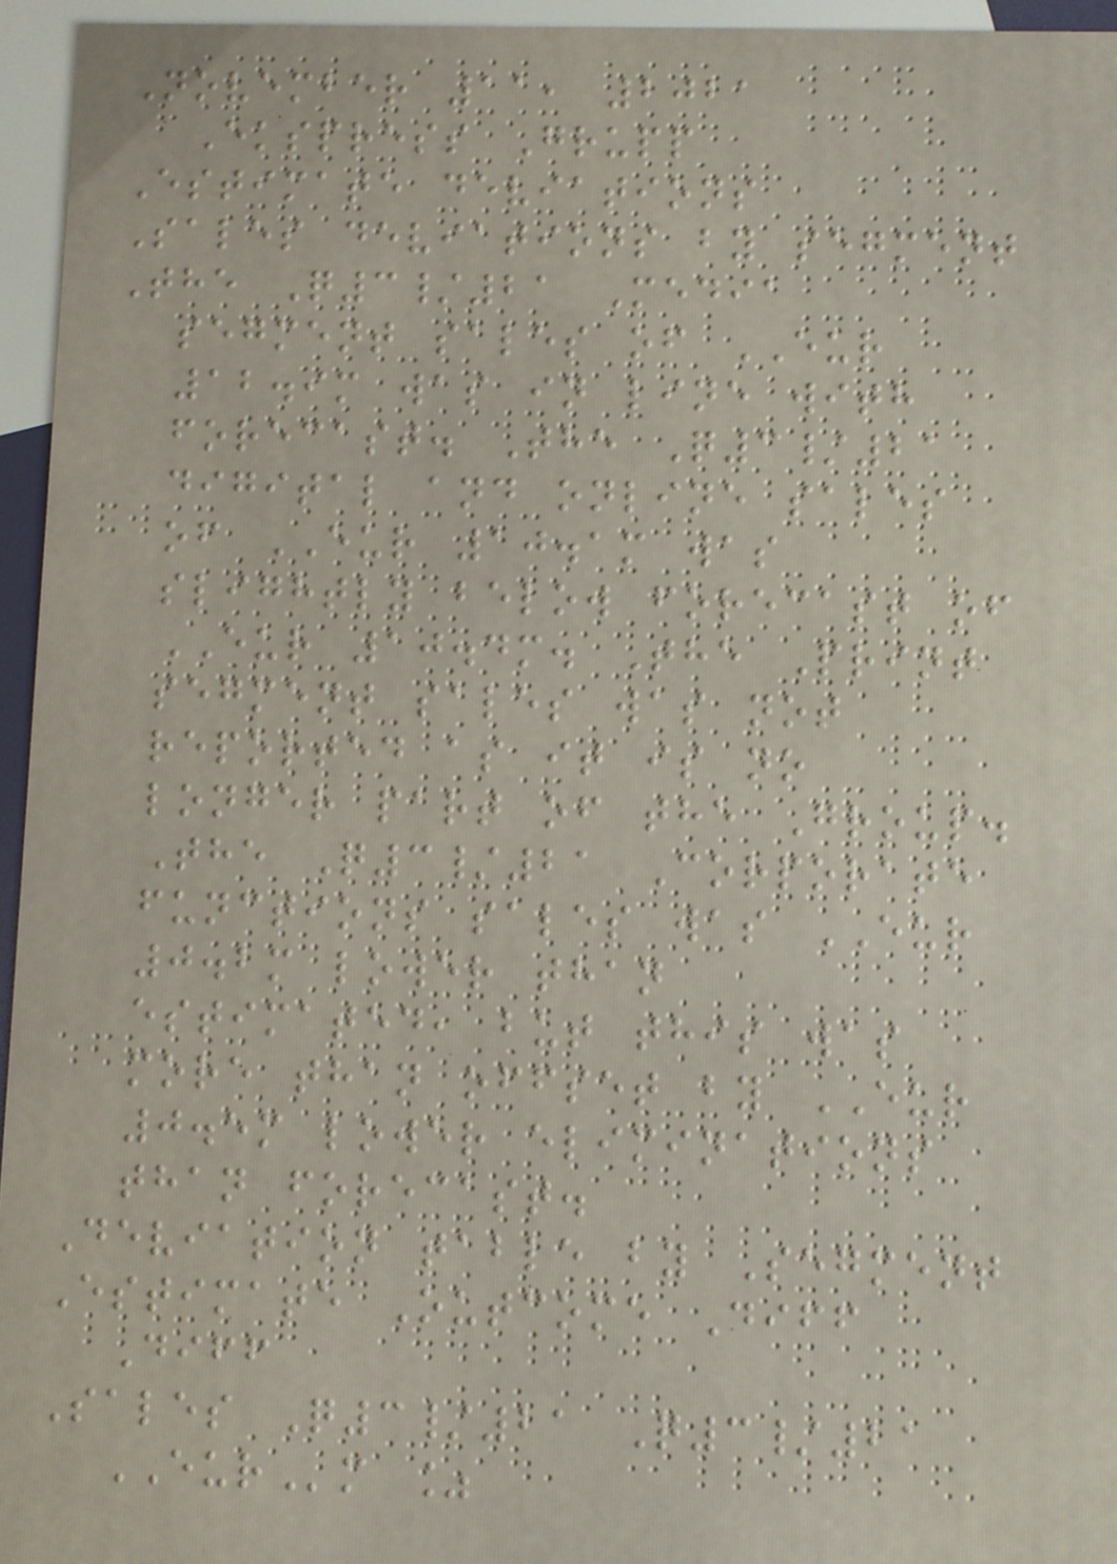November 11, 2021
Ekspress Grupp
Estimate deviations
Sales deviations by segment
The Q3/21 Media
segment sales of EUR
12.9m was in line with
forecast. The Q3/21
digital and online sales
of EUR 10.1m was
slightly below forecast of
EUR 10.4m. The Print
segment sales was not
reported as it is no
longer part of the Group.
The Q3/21 Corporate
functions sales was EUR
0.2m lower than
estimated, but this was
more than offset by EUR
0.5m lower eliminations
than forecast.
Deviation table by Segment
Estimate Outcome Diff
Diff
Sales Q3/21 Q3/21
EURm %
